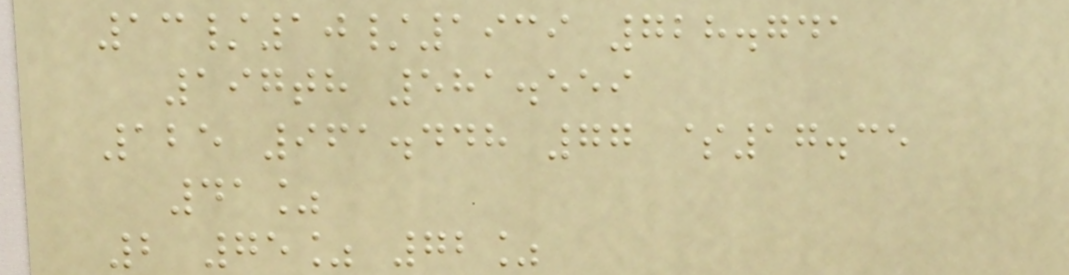13/10/1939 728.741
197th 581.559
125 961.448 77 $17.35
41%
2 75% 72%
